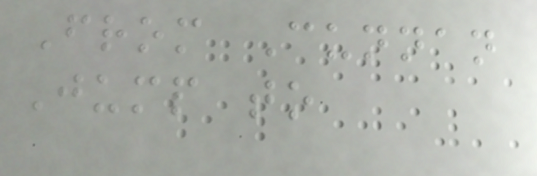From Cunnan
Jump to
